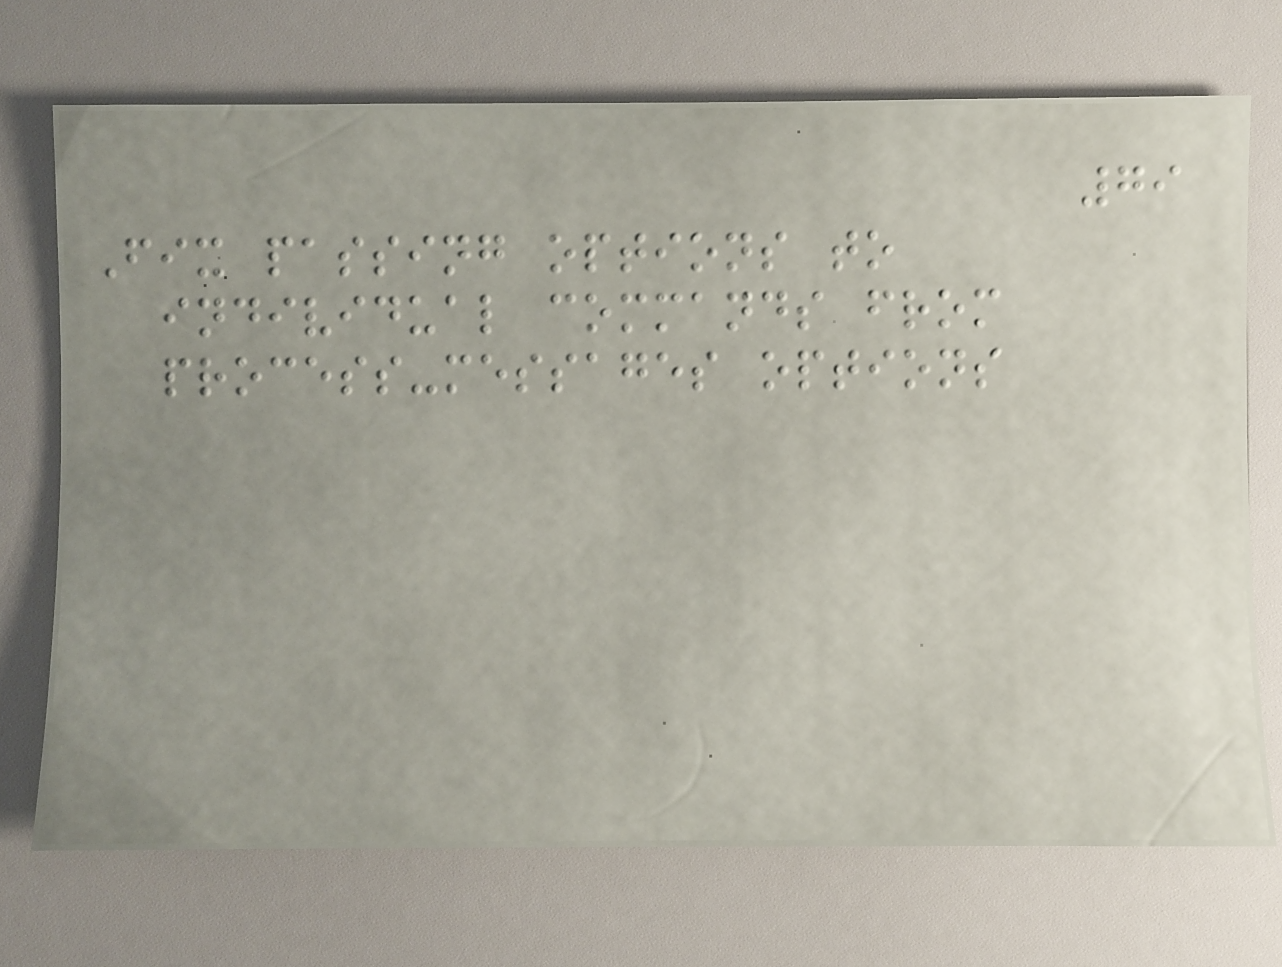79
Fix passing options to
individual commands from
process-messages options
